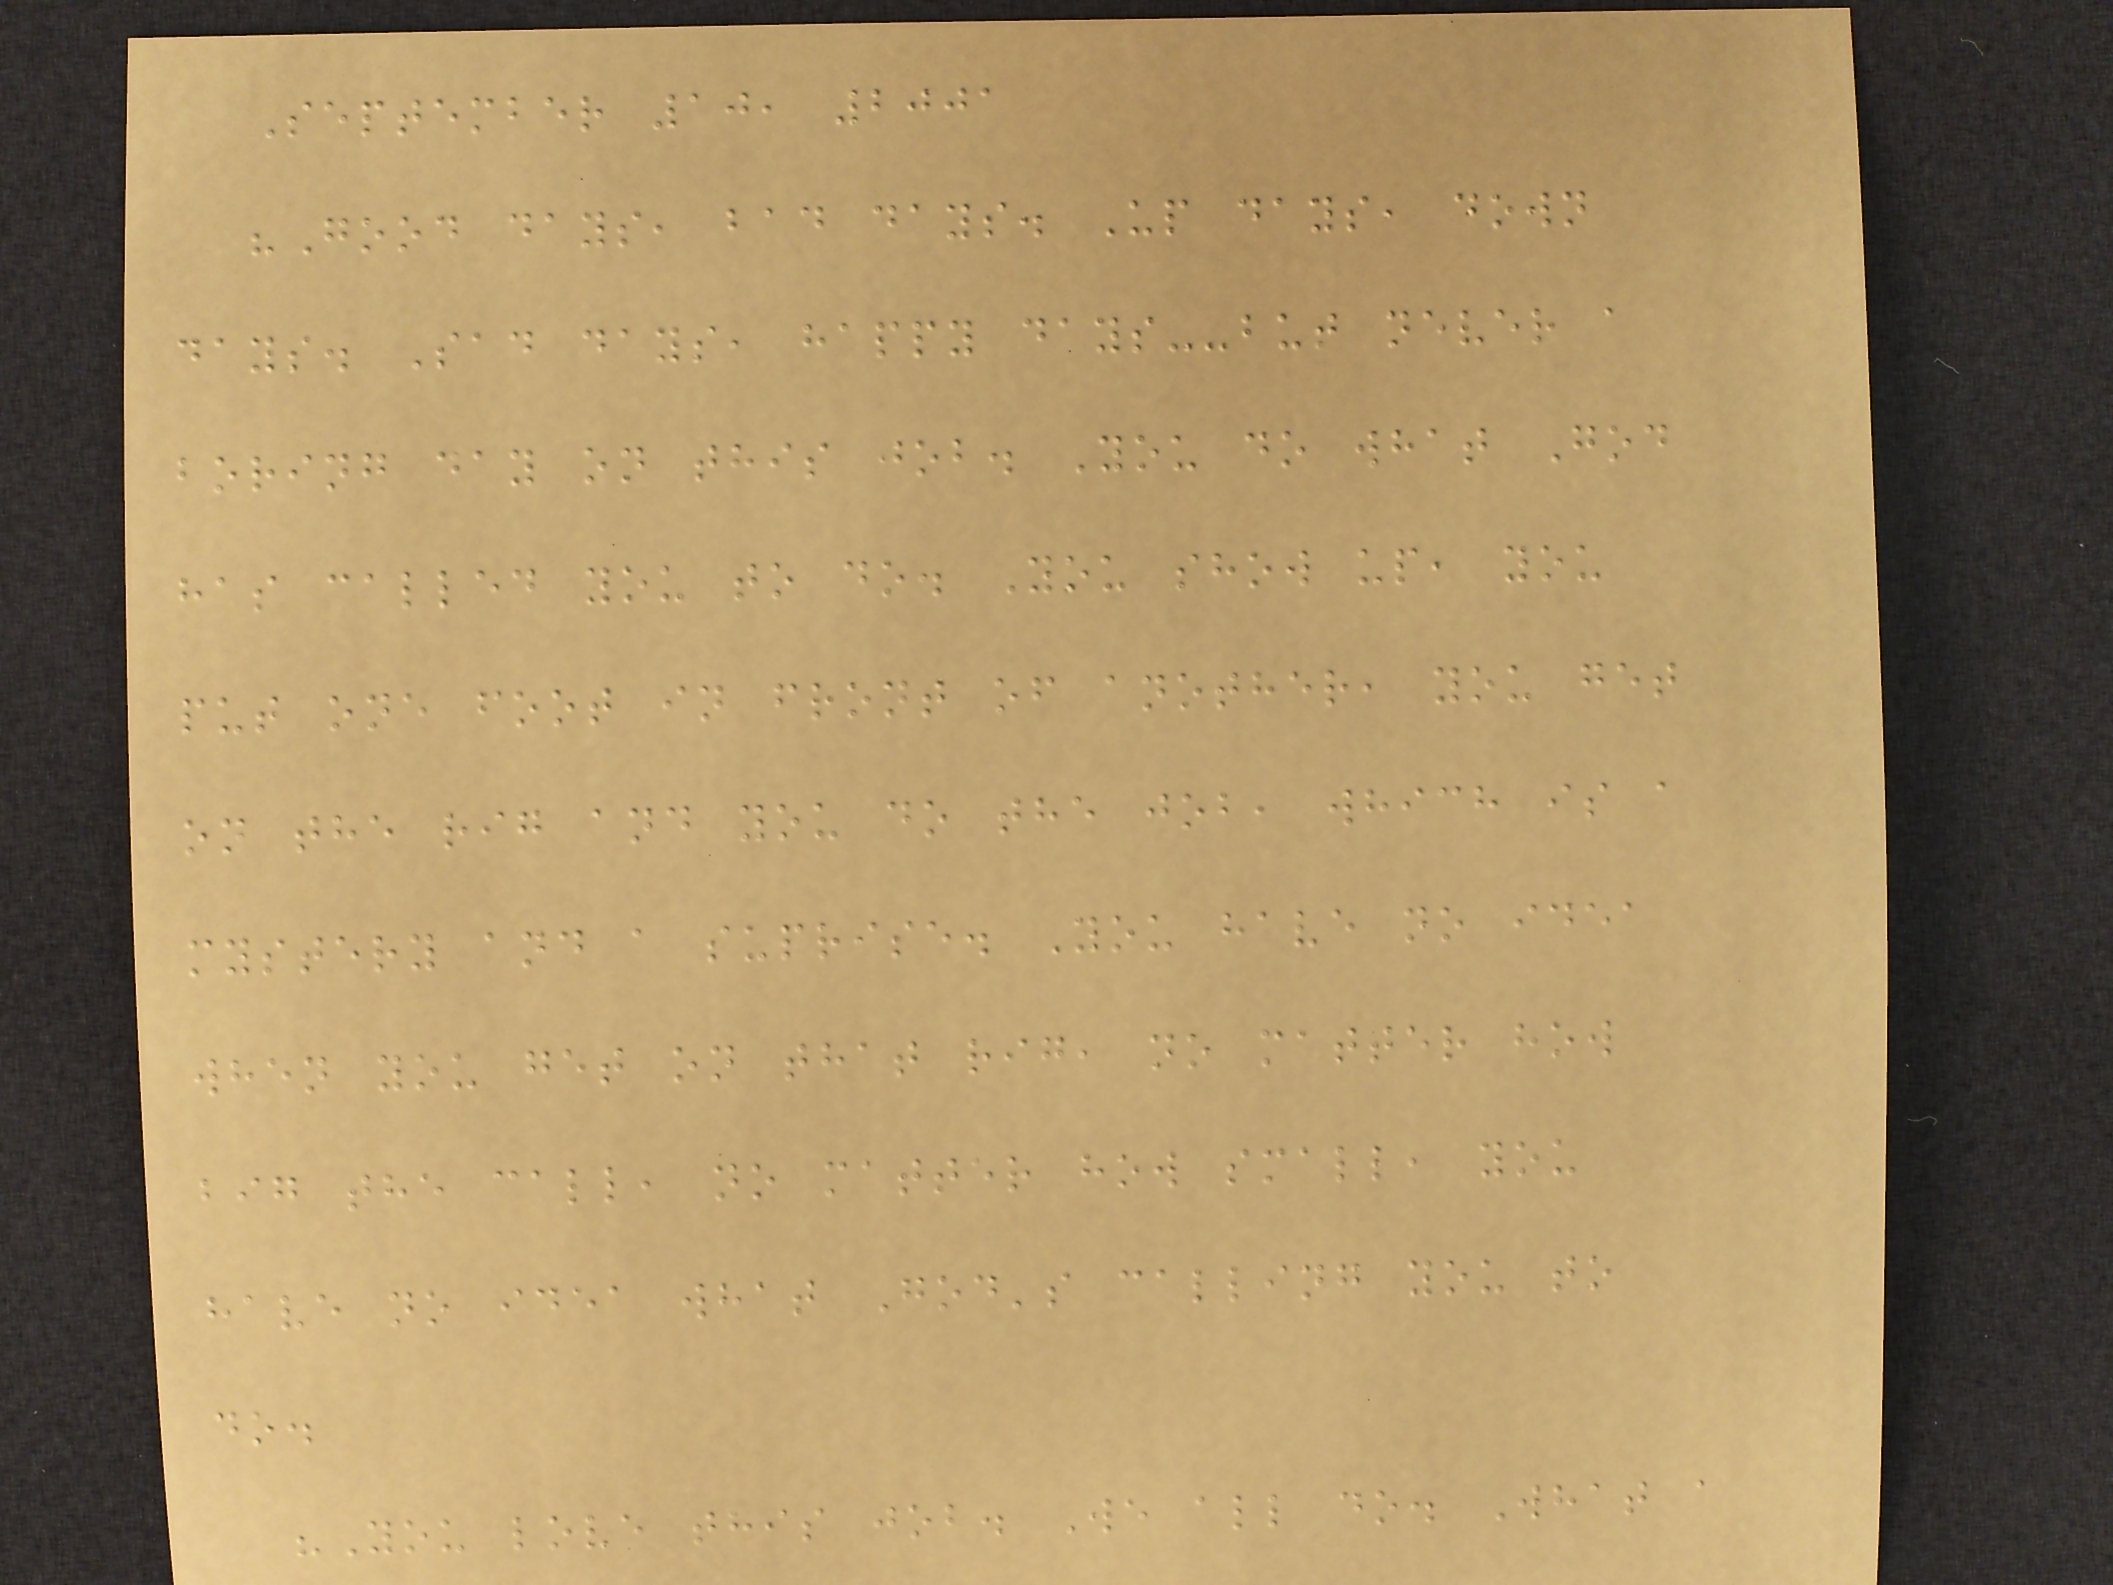September 10, 2001
"Good days, bad days. Up days, down
days. Sad days, happy days--but never a
boring day on this job. You do what God
has called you to do. You show up, you
put one foot in front of another, you get
on the rig and you do the job, which is a
mystery and a suprise. You have no idea
when you get on that rig, no matter how
big the call, no matter how small, you
have no idea what God's calling you to
do.
"You love this job. We all do. What a
